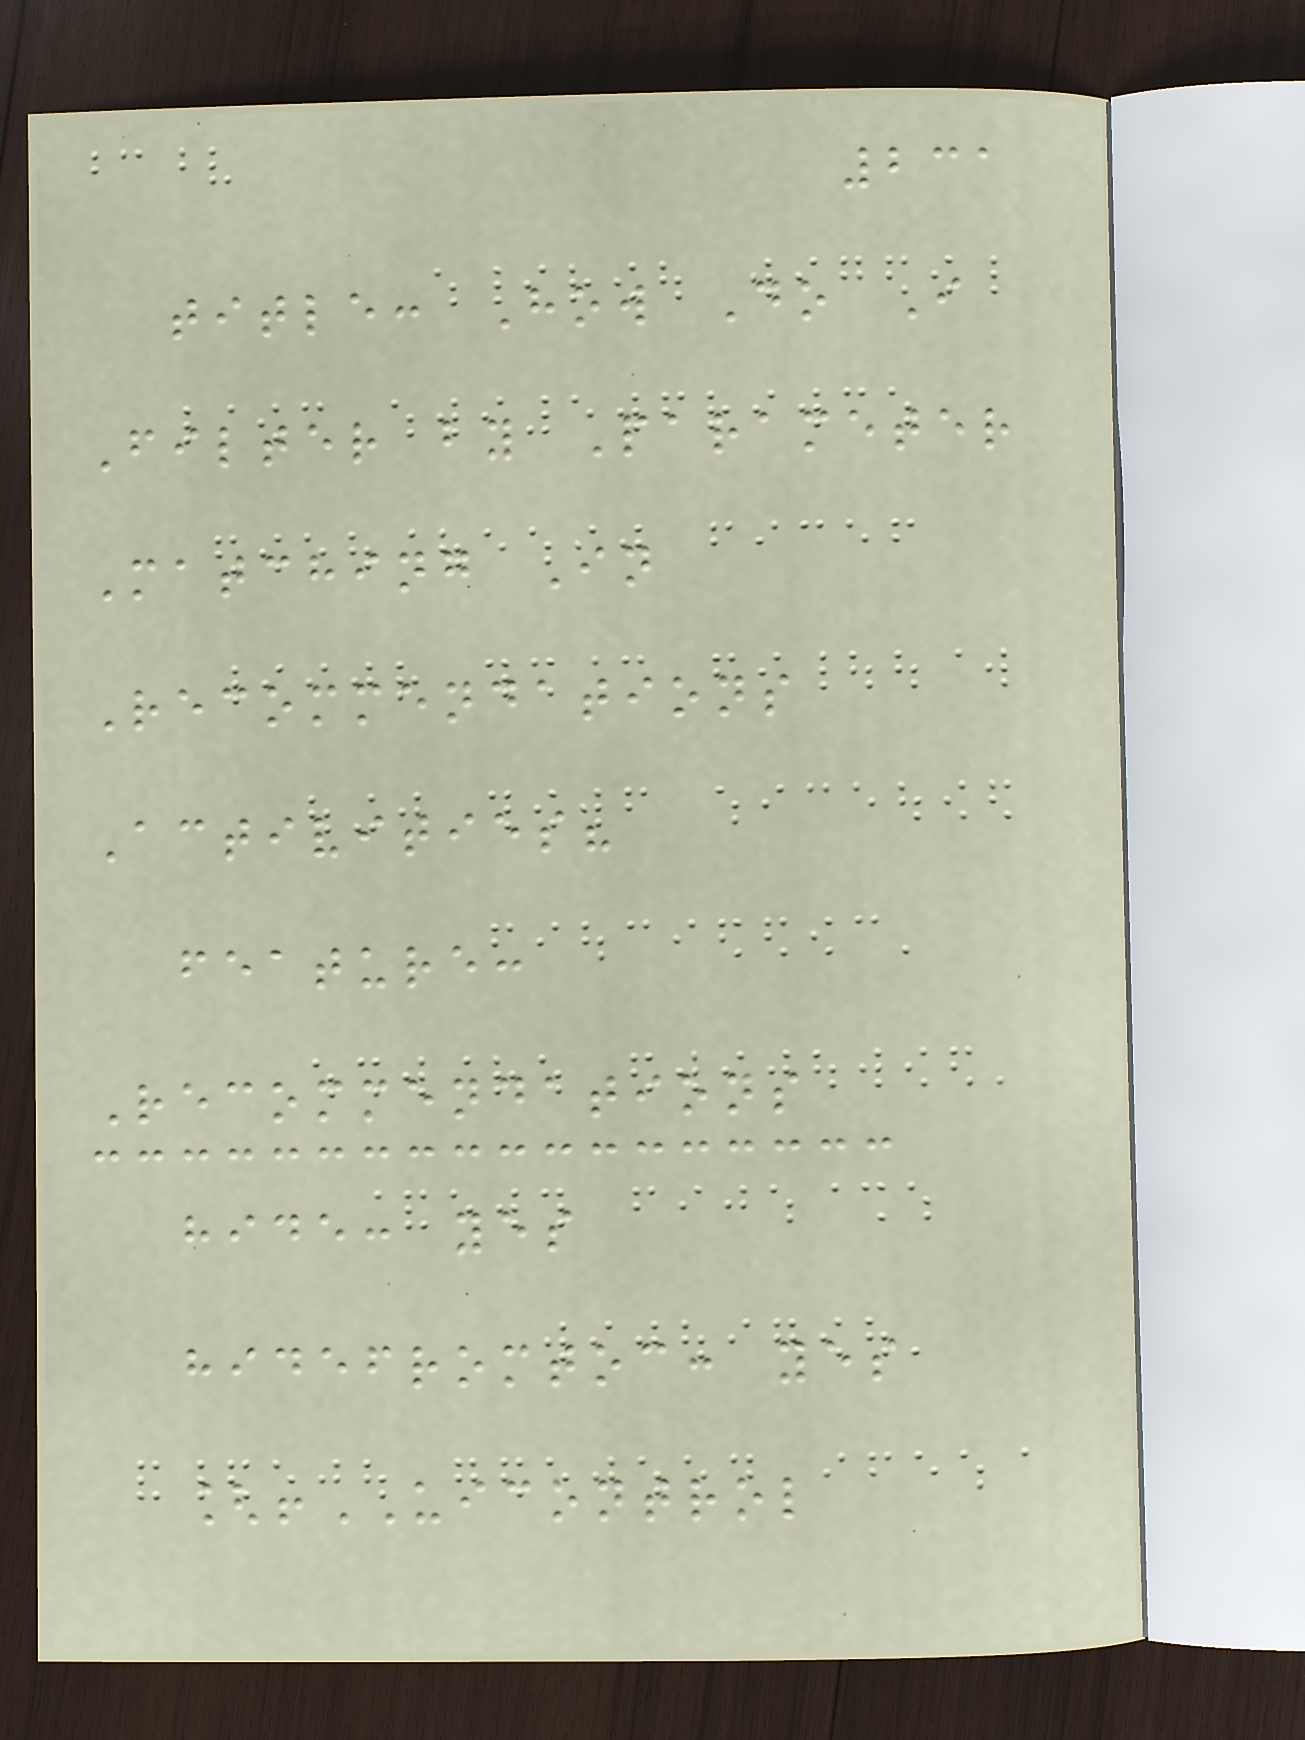231
title: How Do I
Filter by Parameter
Matching In
Recommendations
Activities?
feature:
Recommendations
hide: yes
hidefromtoc: yes
[!UICONTROL
